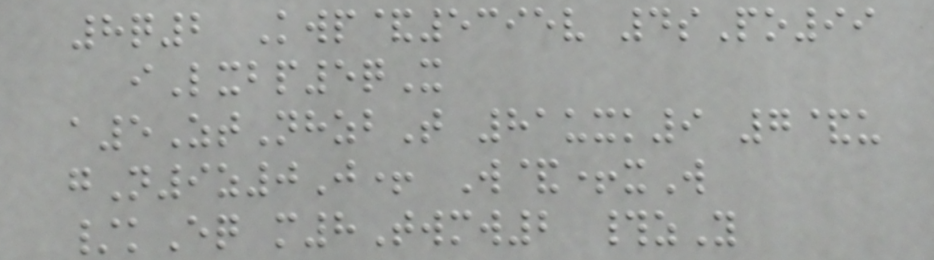8q2 Kwp&5395v 4sPo99
iLxbp5qX
a5ZtNhzbT 81uxk9 7&u
gN9z0J+ W&+xW
/kEq m8Twmw2 #zY
